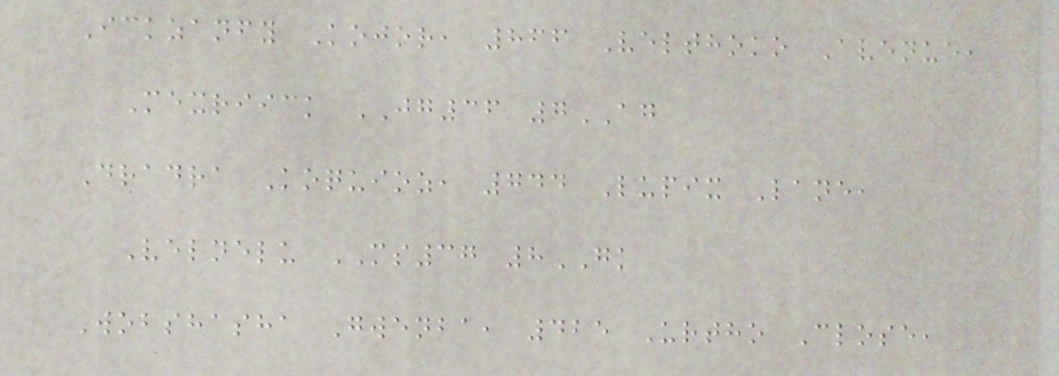Ickzanfy Kojor, 866 Velthoko Avenue,
Mexriick JG36 7AG
Dradra Koquioz, 744 Lupix Lane,
Velnelu MS37 8GK
Wobshasha Gwenba, 425 Urtho Close,
